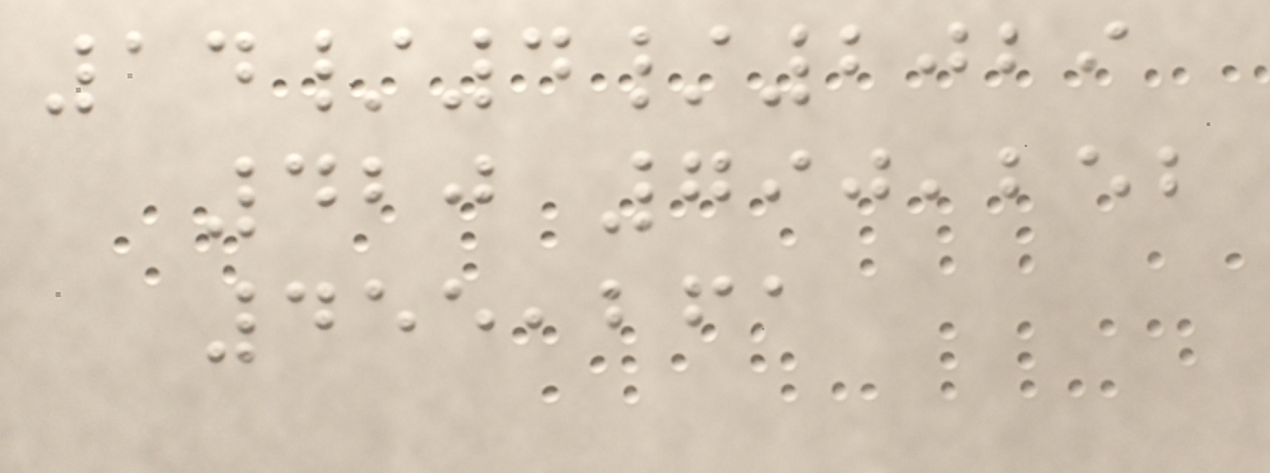14/4/2029
420 790,252
455,261
